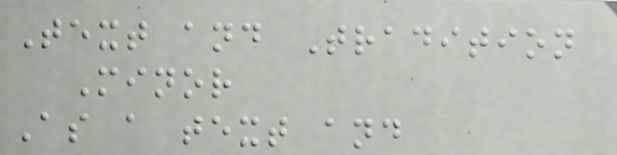Text and Tradition
Minor
As a text and
